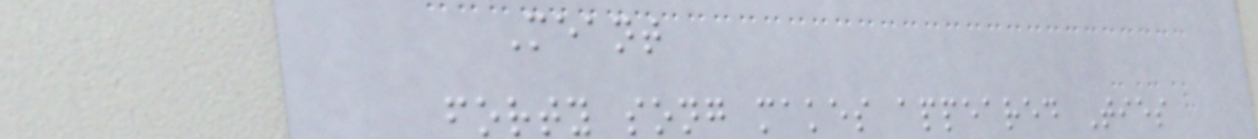Meant
forty song makes appeared Ties
